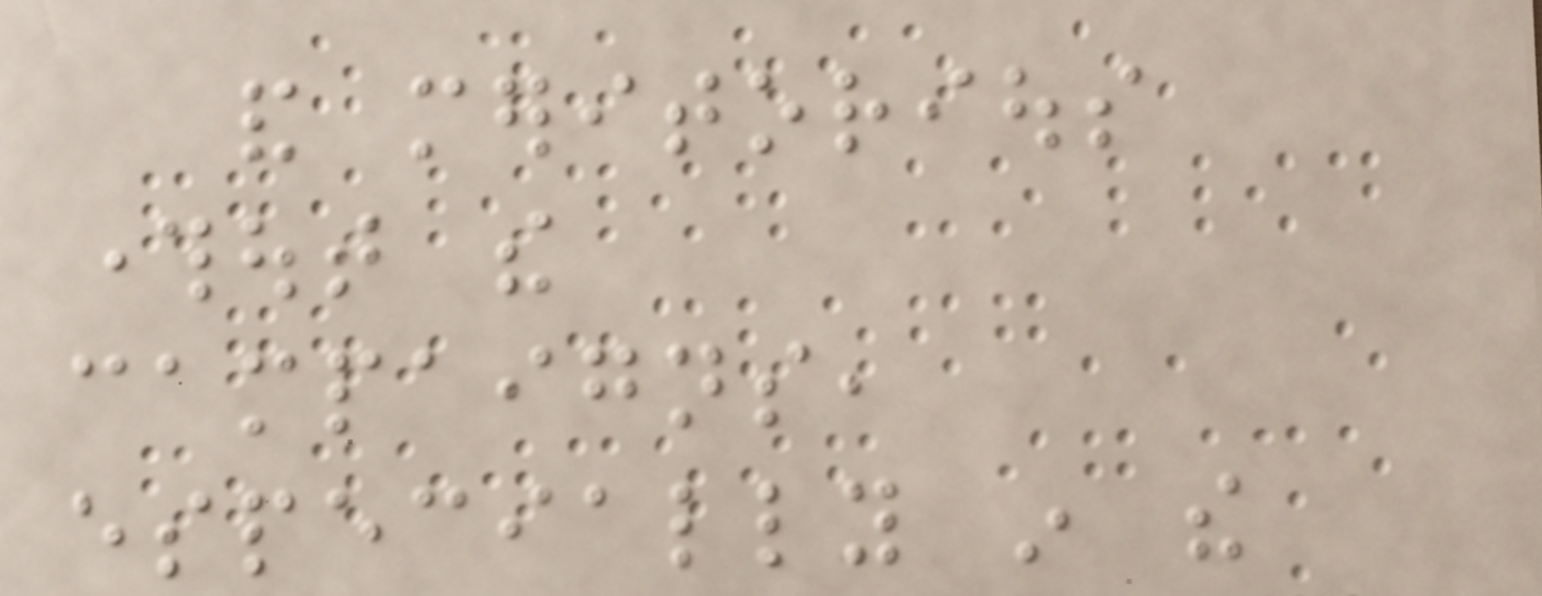and meritorious
throughout the
campaigns,
especially in the
